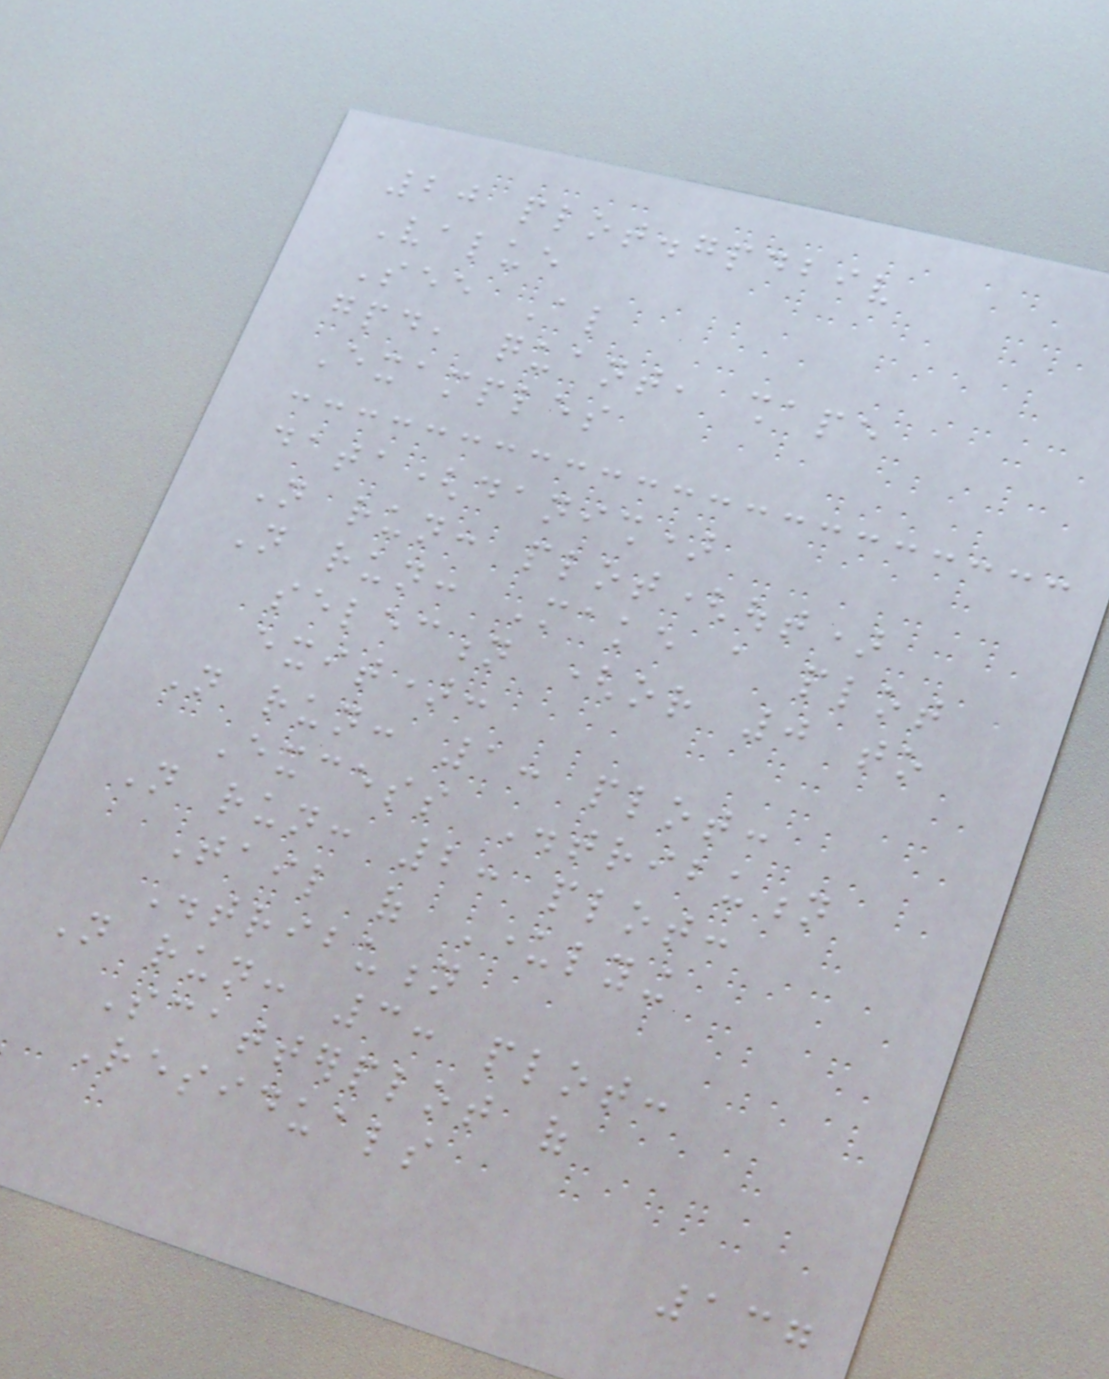20 plot.gpdbiv
Value
See Also
gpd, quant, shape
Examples
data(danish)
Not run: plot(out)
Not run: Make a plot
selection (or 0 to
exit):
Not run: 1: plot:
Excess Distribution
Not run: 2: plot:
Tail of Underlying
Distribution
Not run: 3: plot:
Scatterplot of
Residuals
137
